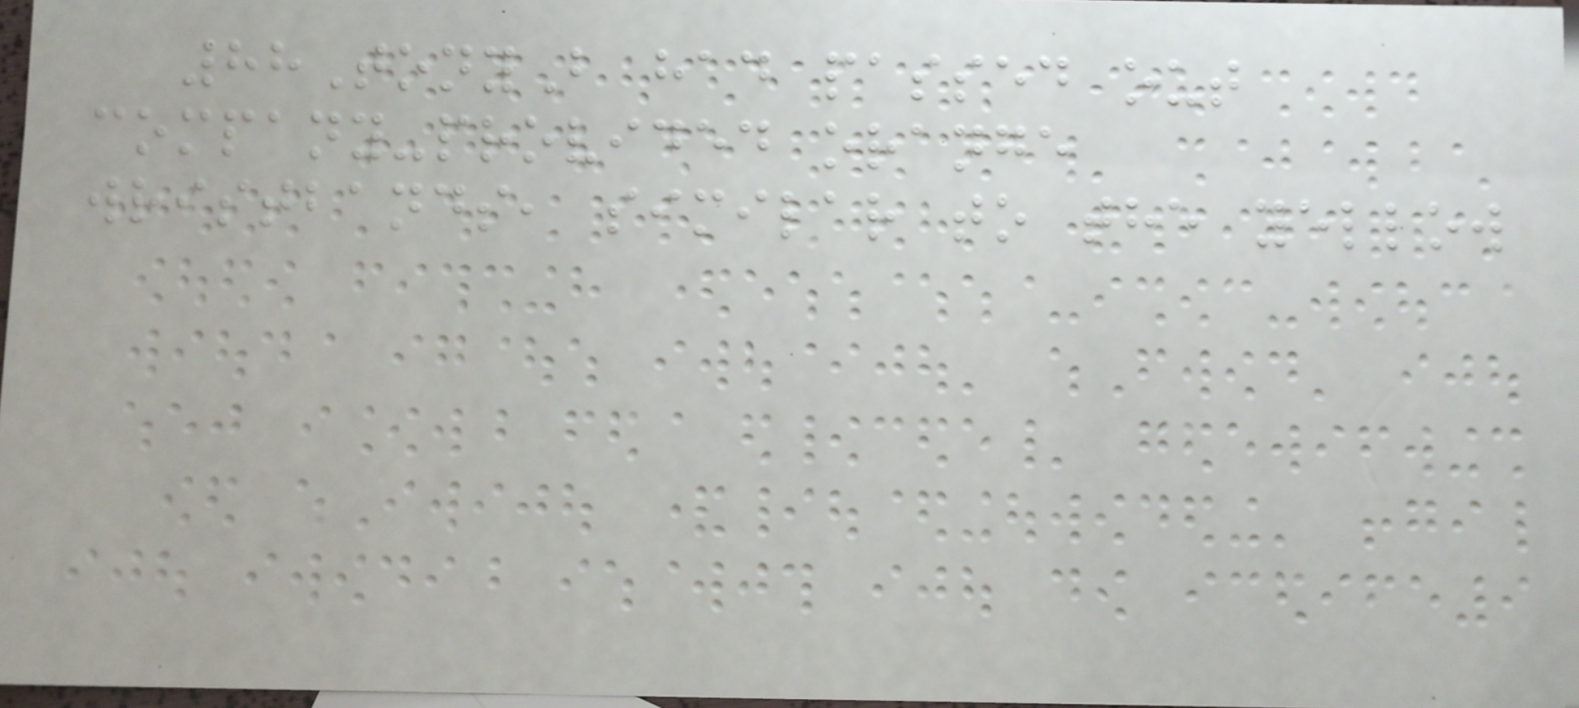88TonyB had passed out
company-provided orange
wristbands, similar to the yellow
